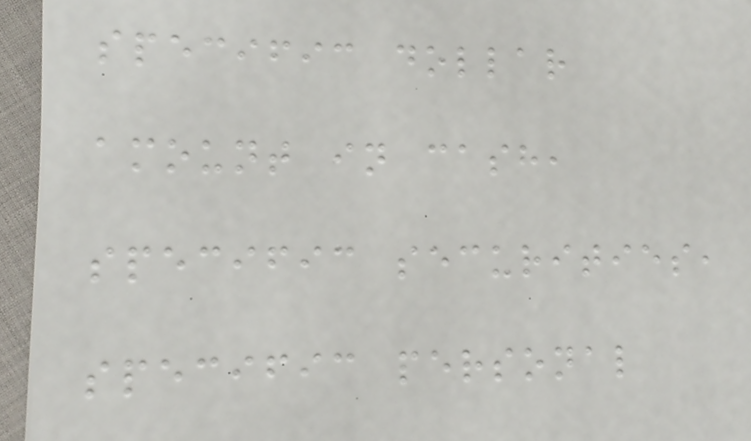specific dollar
amount in cash,
specific securities,
specific personal
